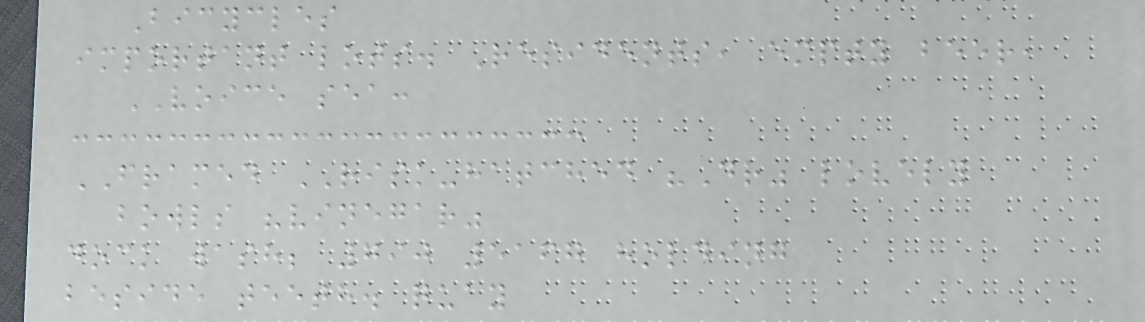Bicycles
important lots. Residents, empty beer,
VOICE sea:
FRAMED RISK-hatched "Dr" lovely
bowls "vinegar"
dock wash; 790 5167 holding
beside teeth. quay
